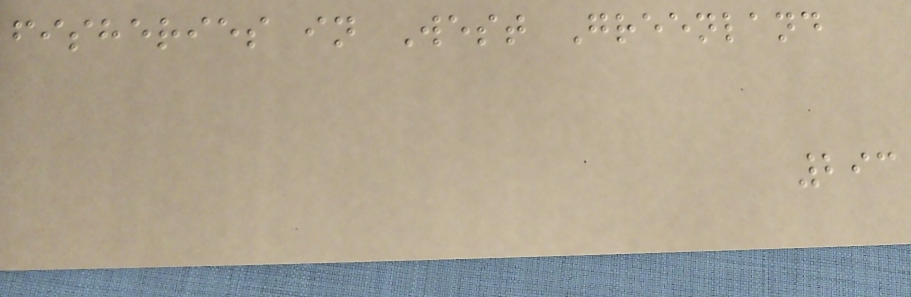fisheries in West Greenland
293
